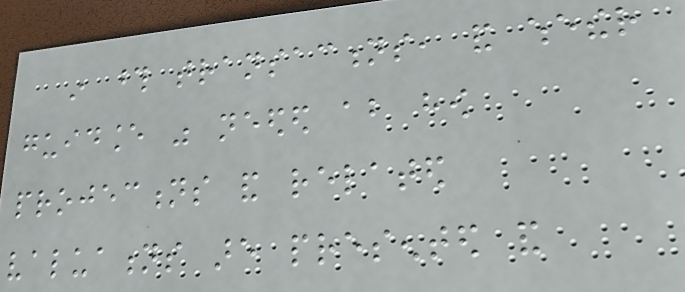in those transactions, and whether
guidance was needed about how
projections and related
valuations are presented and
